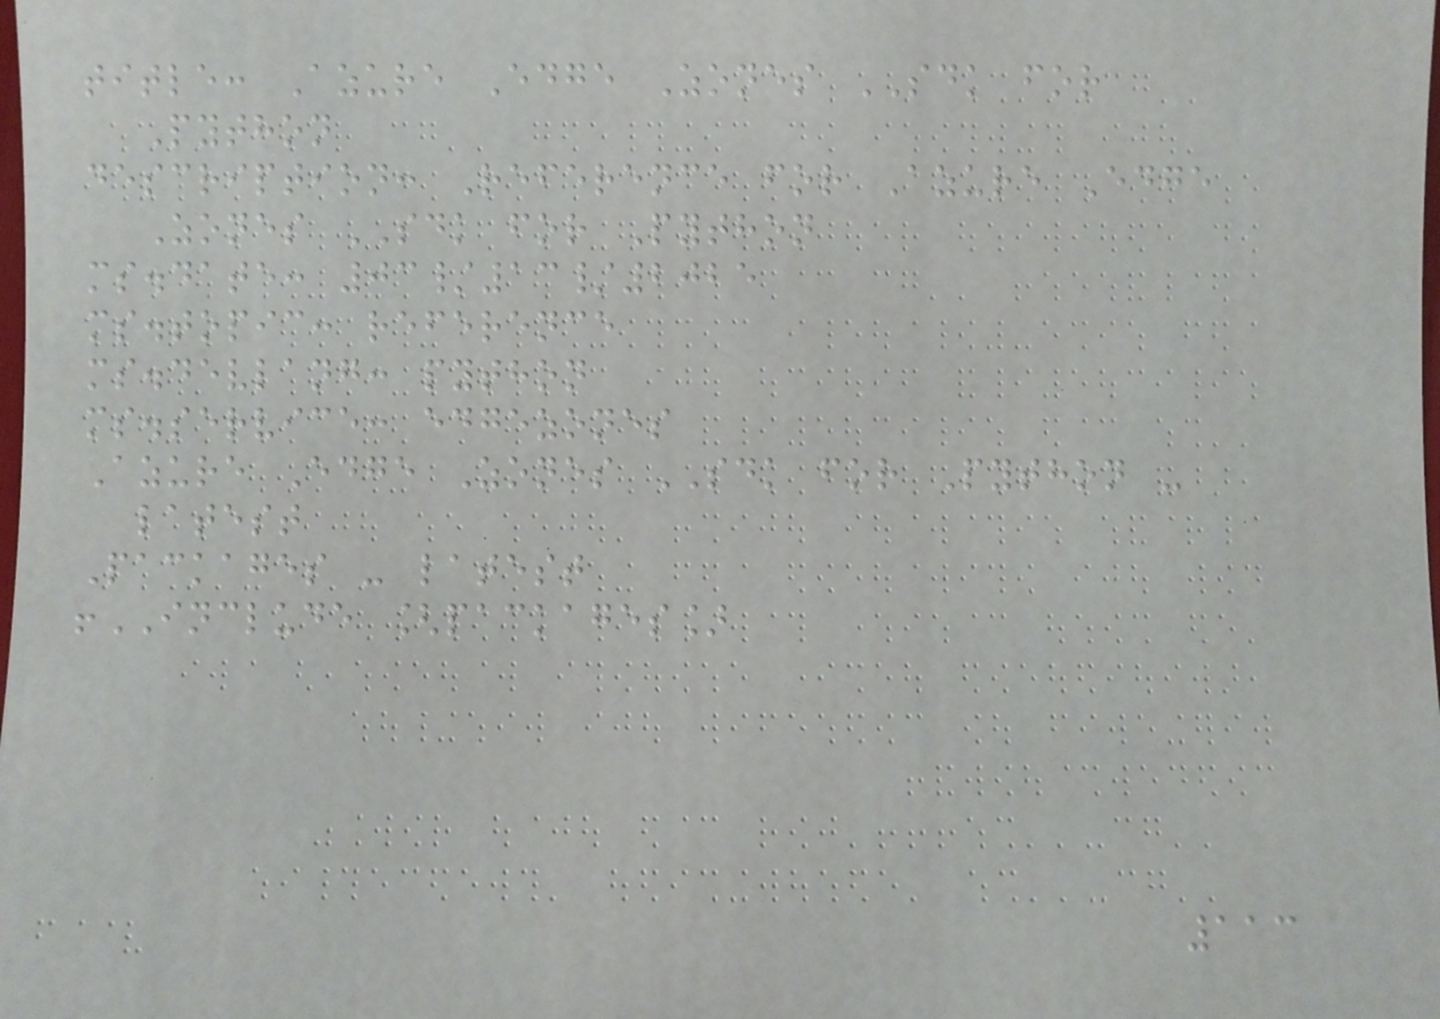title: Azure Edge Zones SDK for
Python
description: Reference for Azure Edge
Zones SDK for Python
ms.date: 03/13/2025
ms.topic: reference
ms.devlang: python
ms.service: edgezones
Azure Edge Zones SDK for Python -
latest
Packages - latest
!INCLUDE [packages]
113
